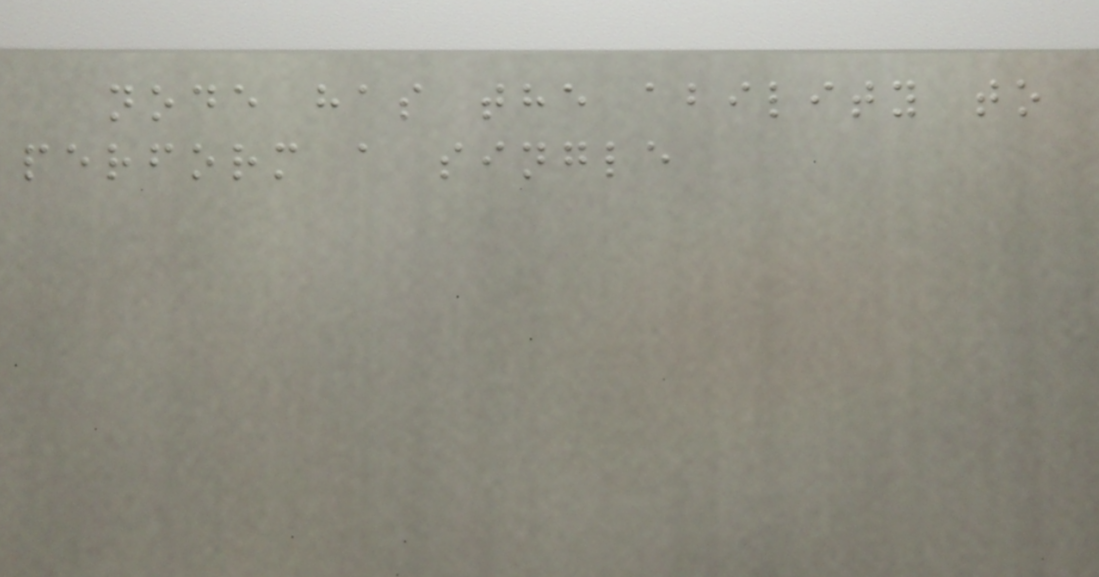node has the ability to
perform a single
